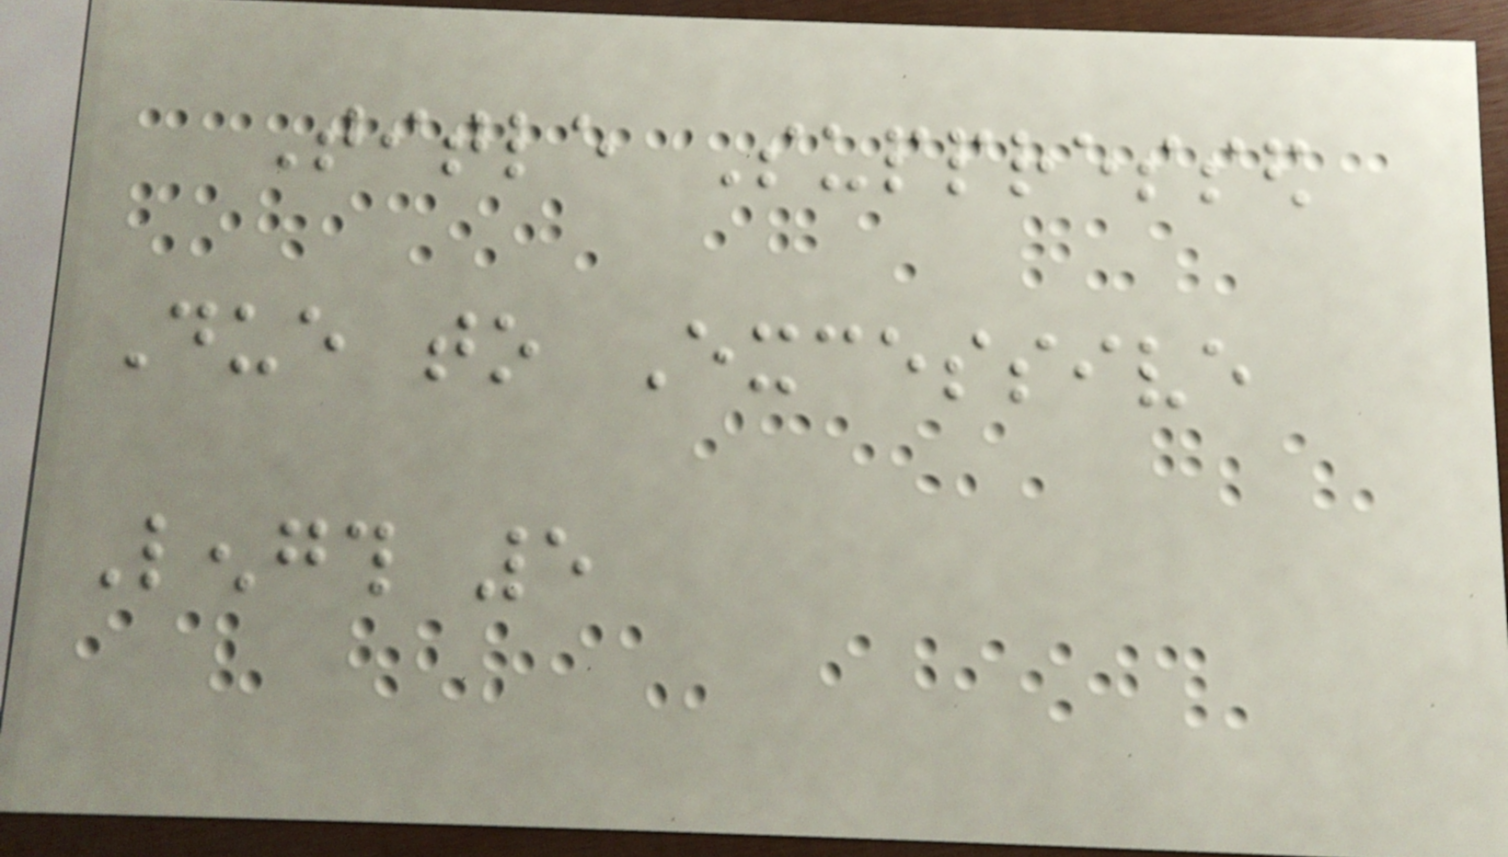Title Suppressed
Due to Excessive
Length 5
